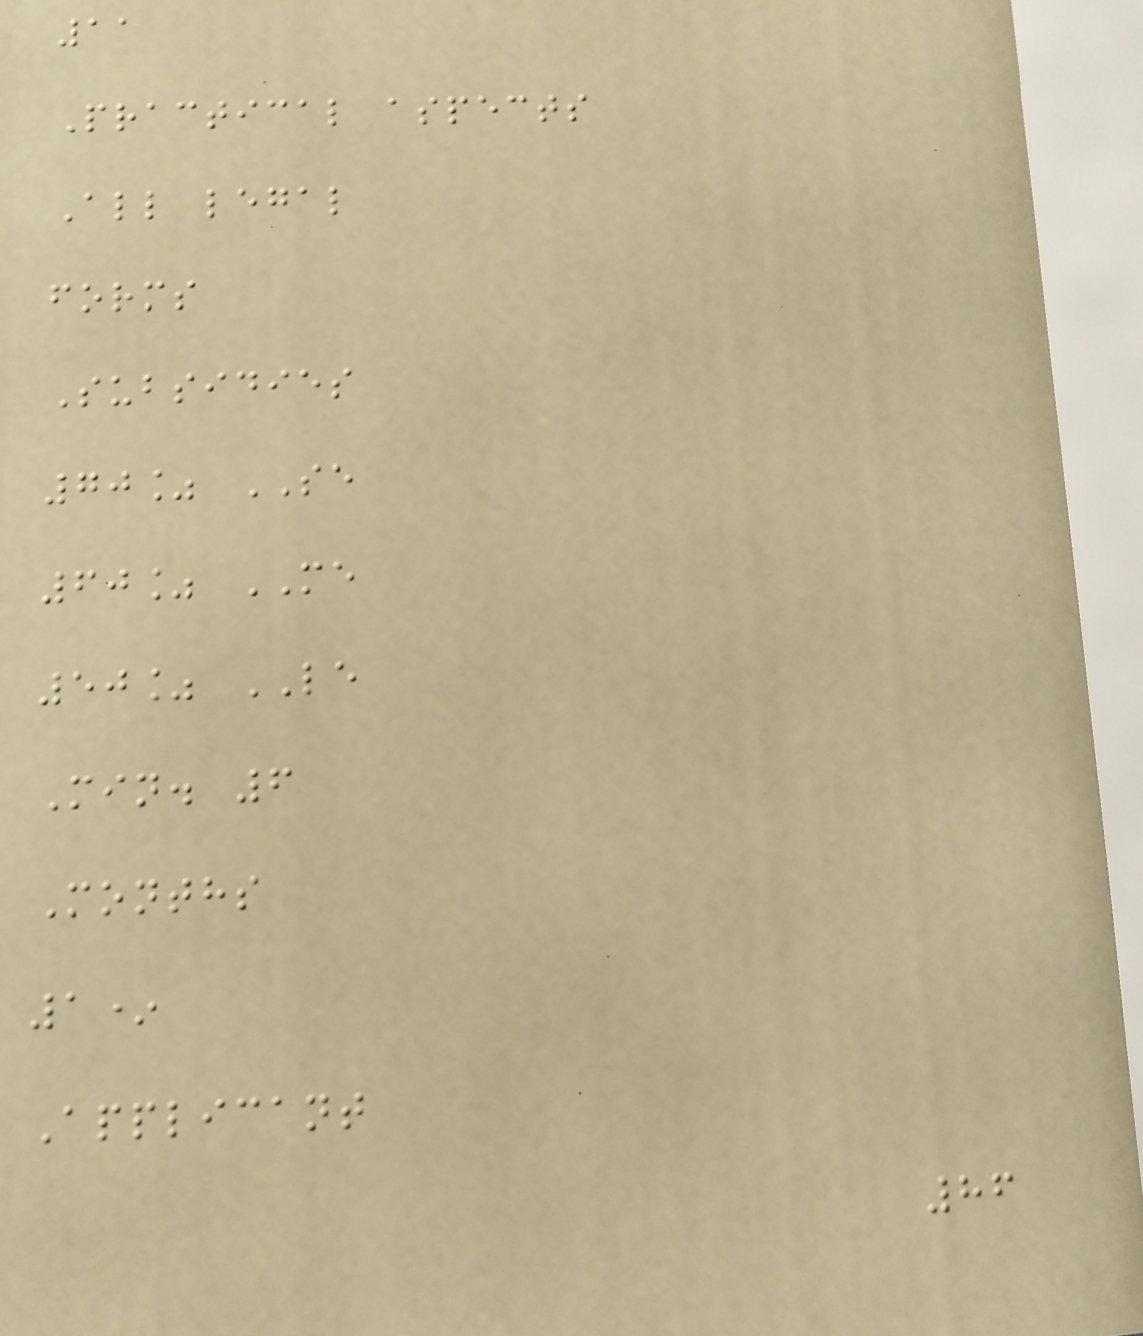11
Practical aspects
All legal
forms
Subsidies
70% SE
60% ME
50% LE
Min. 6
Months
1*
Applicant
86
